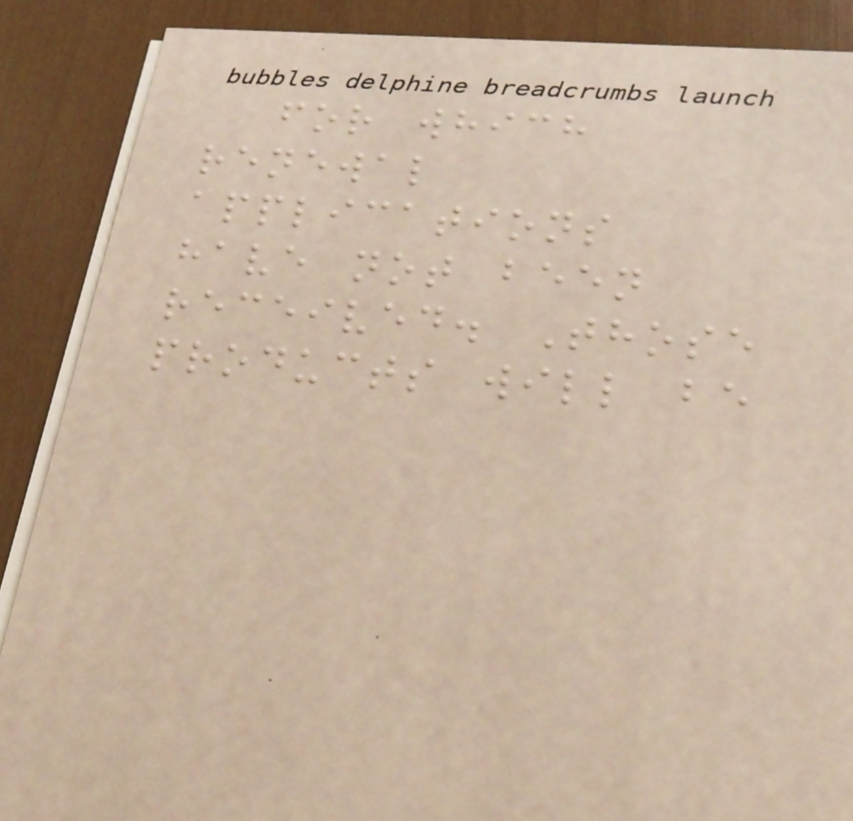for which
renewal
applications
have not been
received. Those
products will be
